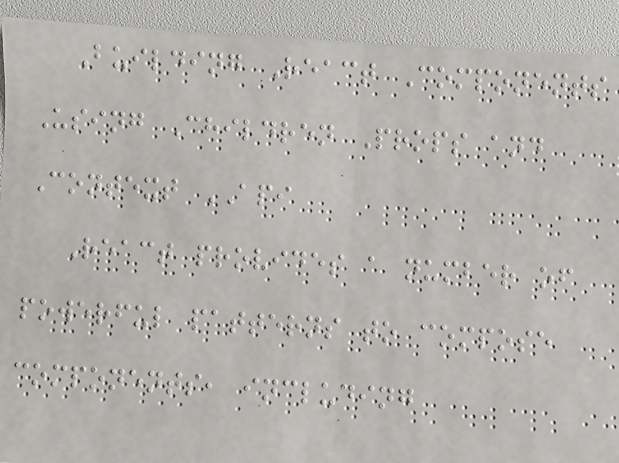Building React Components
Using Children Props and
Context API
React provides a number of
powerful patterns to compose
components, including
